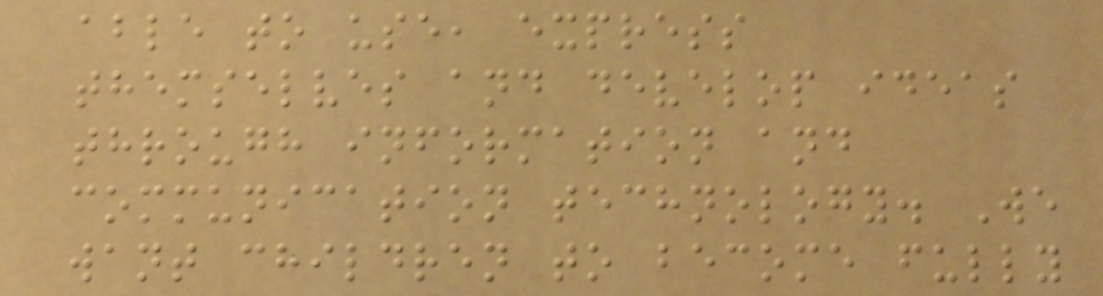able to use, express
themselves and develop ideas
through information and
communication technology. We
want children to become fully
